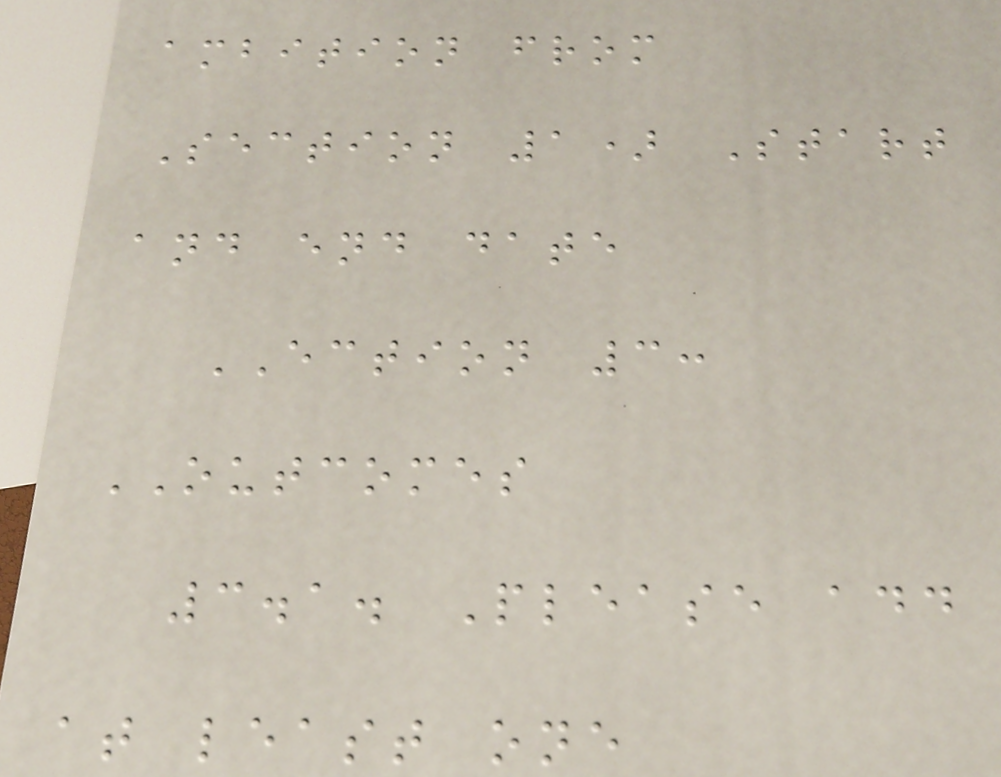ambition from
Section 1) Start
and end date
ECTION 3:
OUTCOMES
3.1. Please add
at least one
